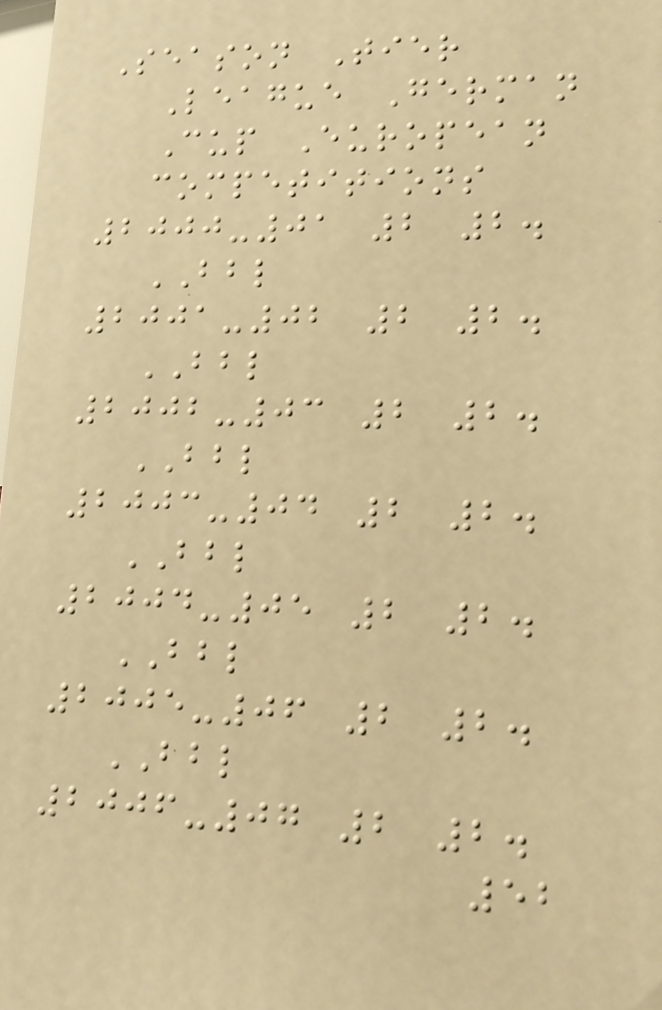Season Tier
League German
Cup European
competitions
2000-01 2 2.
BBL
2001-02 2 2.
BBL
2002-03 2 2.
BBL
2003-04 2 2.
BBL
2004-05 2 2.
BBL
2005-06 2 2.
BBL
2006-07 2 2.
52
